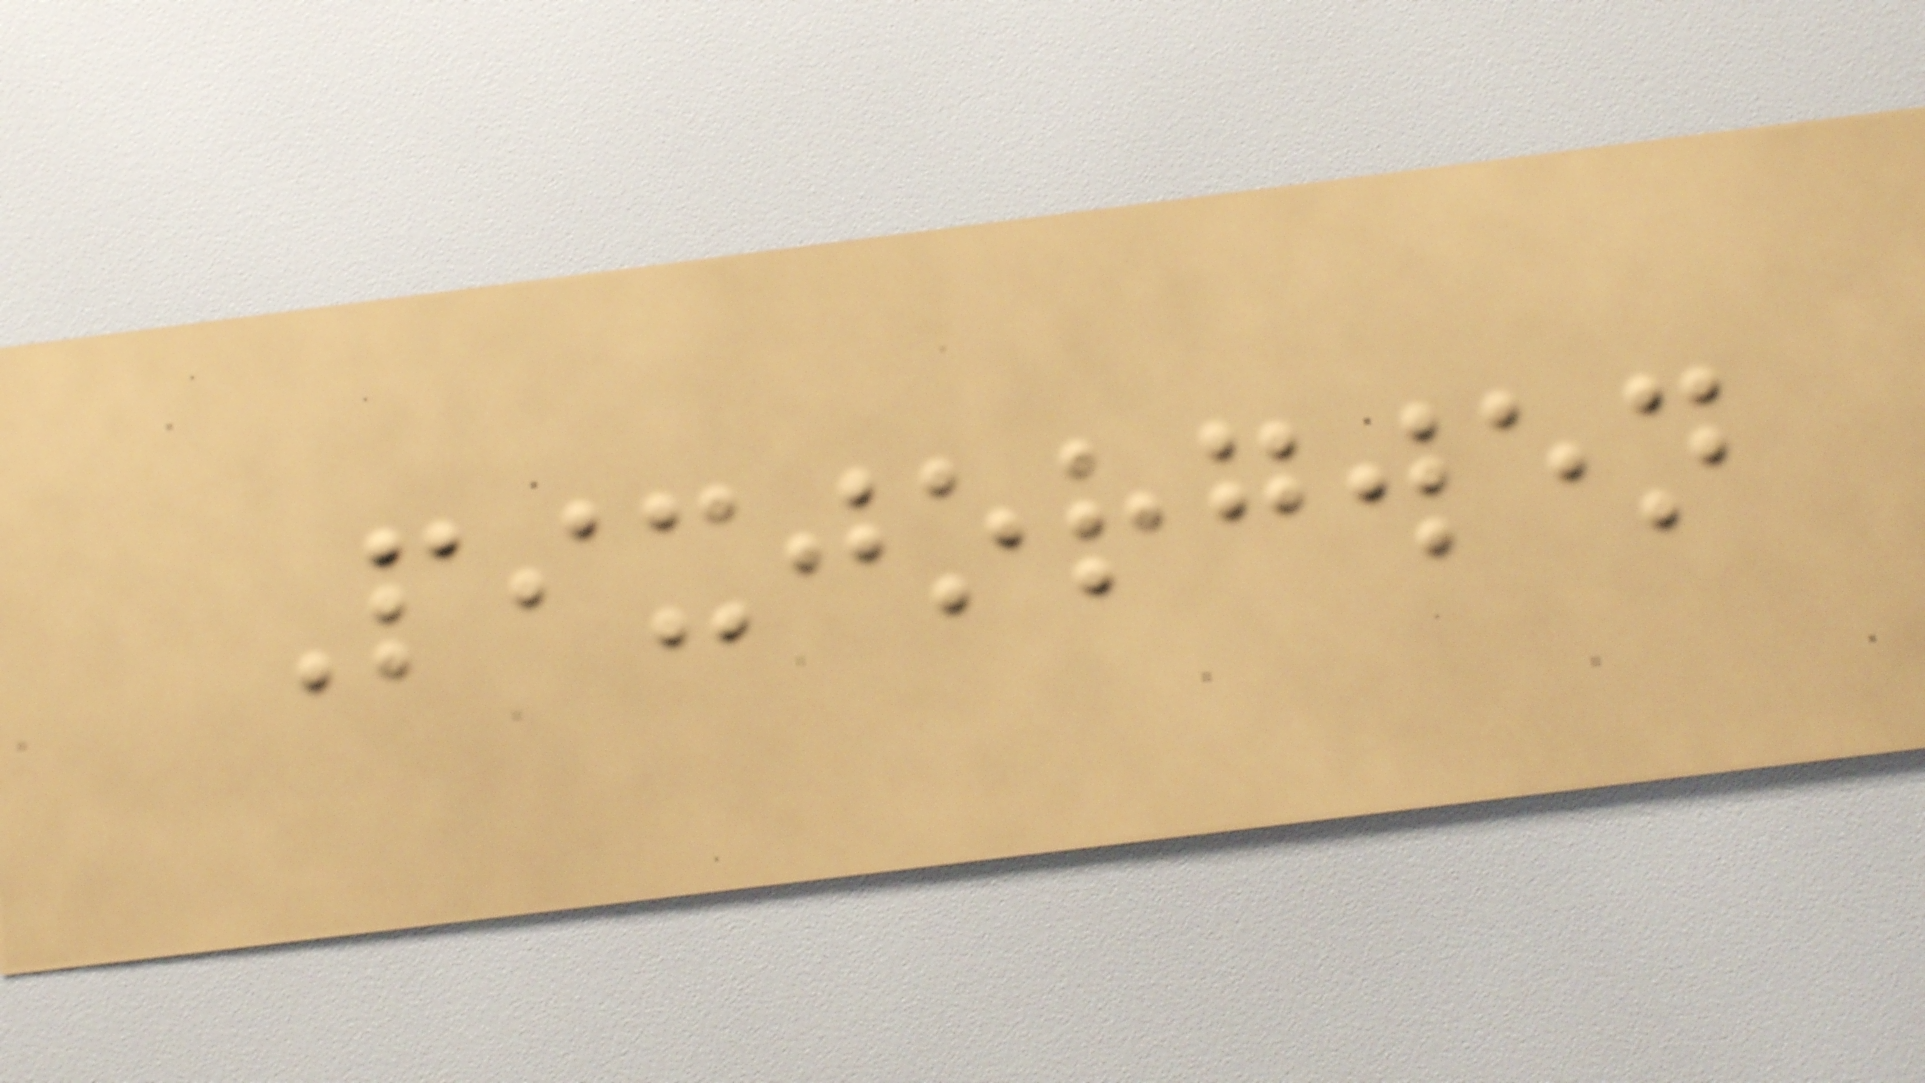Pixjorgwen
